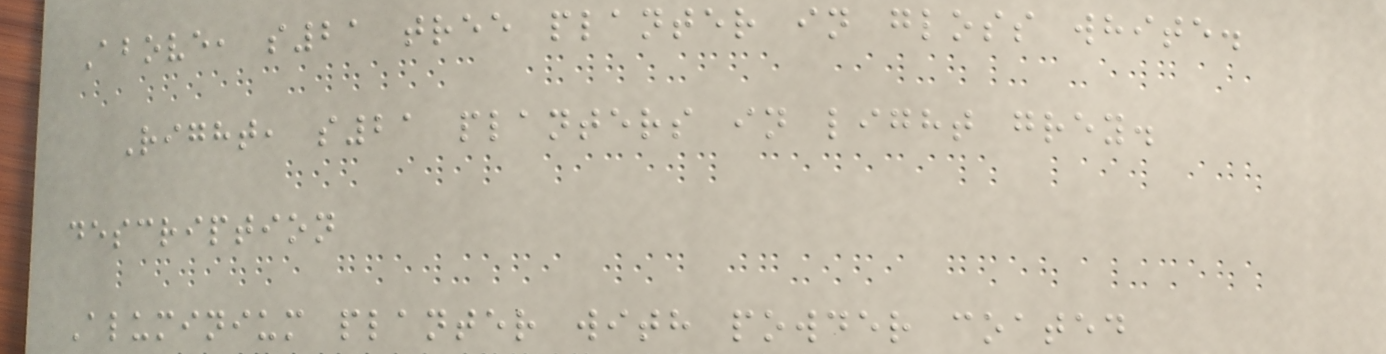Above, s21 tree planter in gloss white.
Right, s21 planters in light grey.
description
Aluminium planter with powder coated
